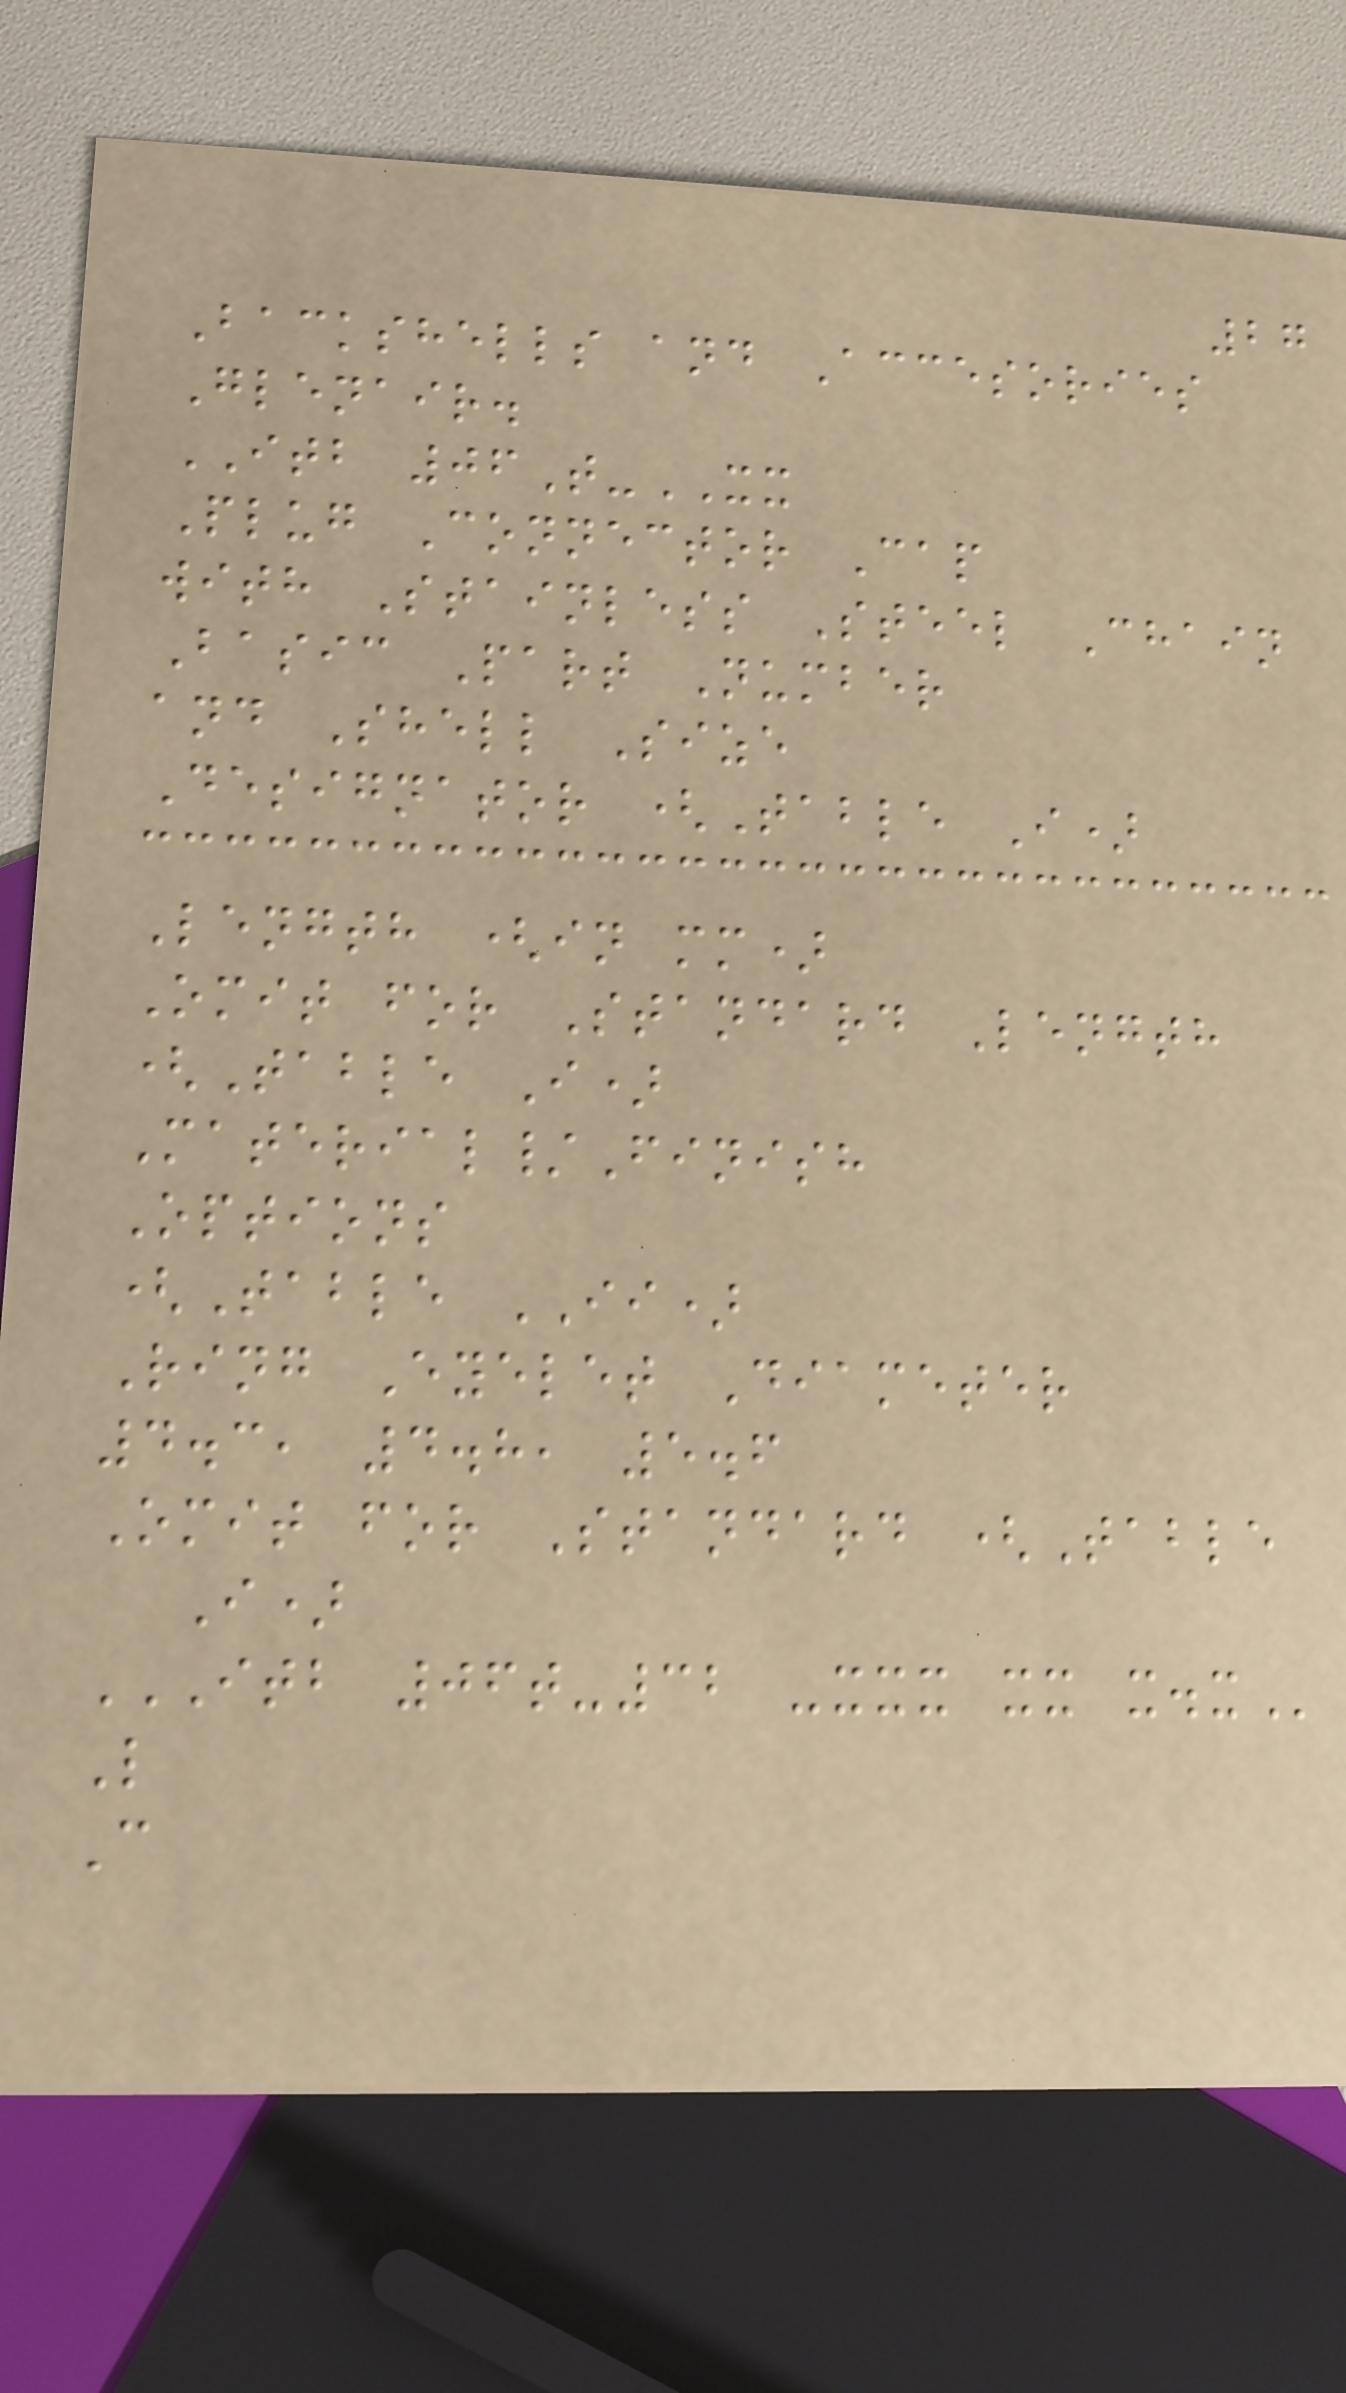27
Backshells and Accesories
Glenair.
ITB 06T-XX
Plug Connector Cap
with Stainless Steel Chain
Basic Part Number
and Shell Size
Designator (Table I)
Length (in mm)
Omit for Standard Length
(Table I)
Material/Finish
Options
(Table II)
Ring Eyelet Diameter
4.3, 4.8, 5.6
Omit for Standard (Table
I)
ITB 06T-32 -XXX XX X.X
L
C
